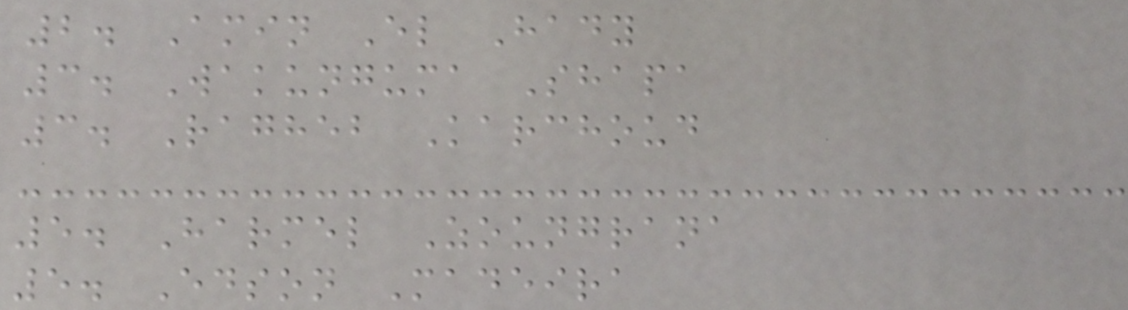2. Amin El Hady
3. Wakunguma Shapa
3. Ragheb Karchoud
5. Harmel Zoungrana
5. Edson Madeira
